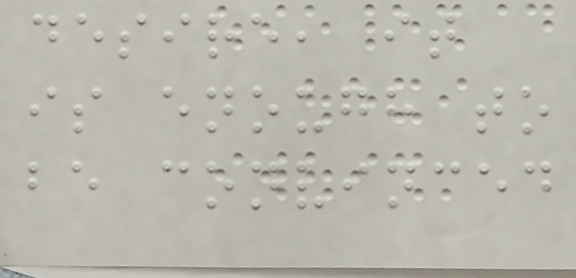desire, it
is enough to
be convinced
